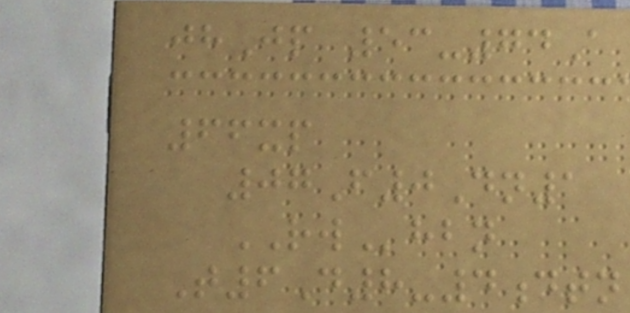jhJp 53-74A
66xp
07F0Dn1
RWhbn
T6D8-4dtn
